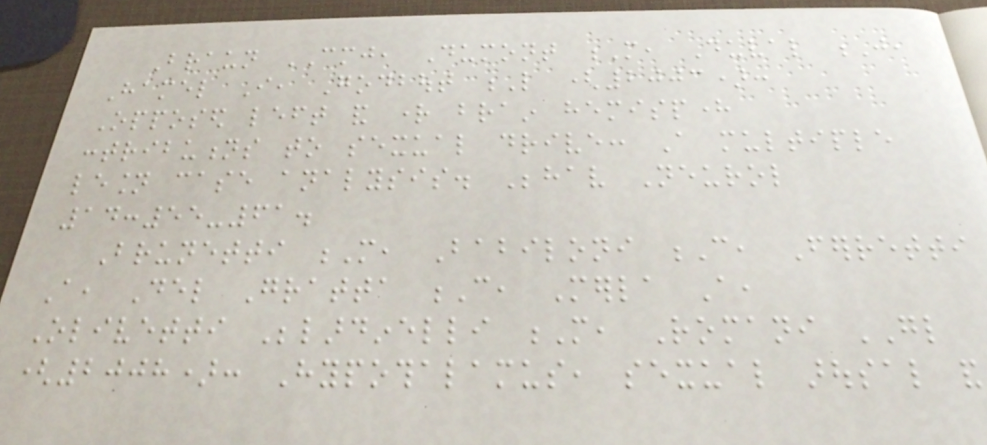Braun CMJ, Dumont M, Duval J,
Hamel I, Godbout L (2003):
Opposed left and right brain hemisphere
contributions to sexual drive: A multiple
lesion case analysis. Behav Neurol
14:55-61.
Brunetti M, Babiloni C, Ferretti
A, Del Gratta C, Merla A,
Olivetti Belardinelli M, Romani GL
(2008): Hypothalamus, sexual arousal and
